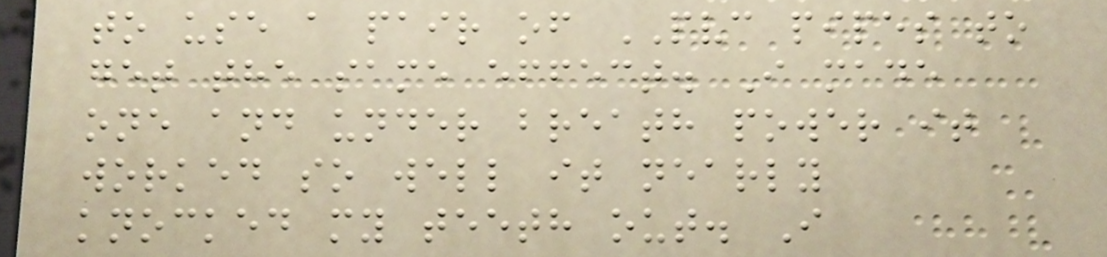to use a pair of PVC pipes to
get the same effect. I made
one and under breath power it
worked so well it nearly
knocked my teeth out. I
